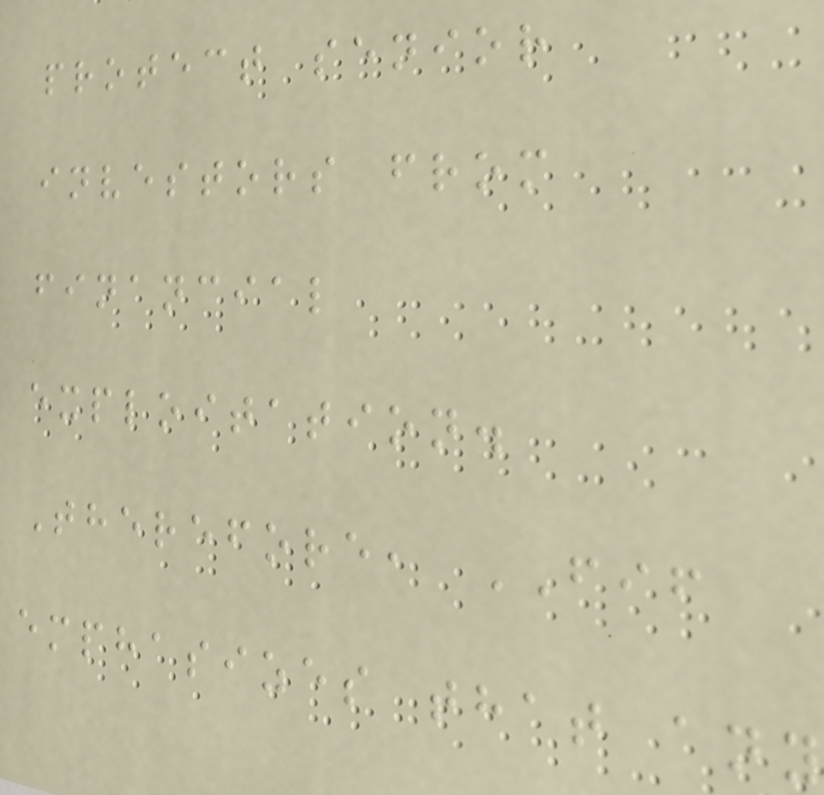protect senior
investors from
financial
exploitation.
Therefore, FIF
emphasizes that any
